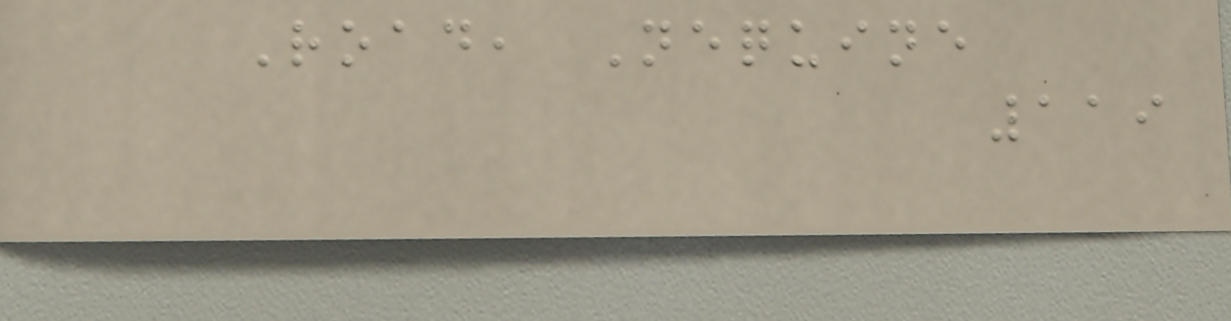Road, Nequine
119
